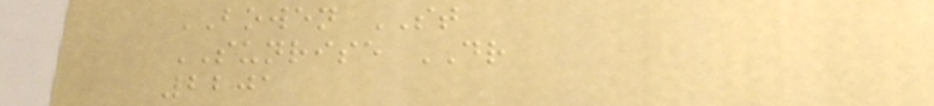BOWEN ST
SUNRISE DR
2201
